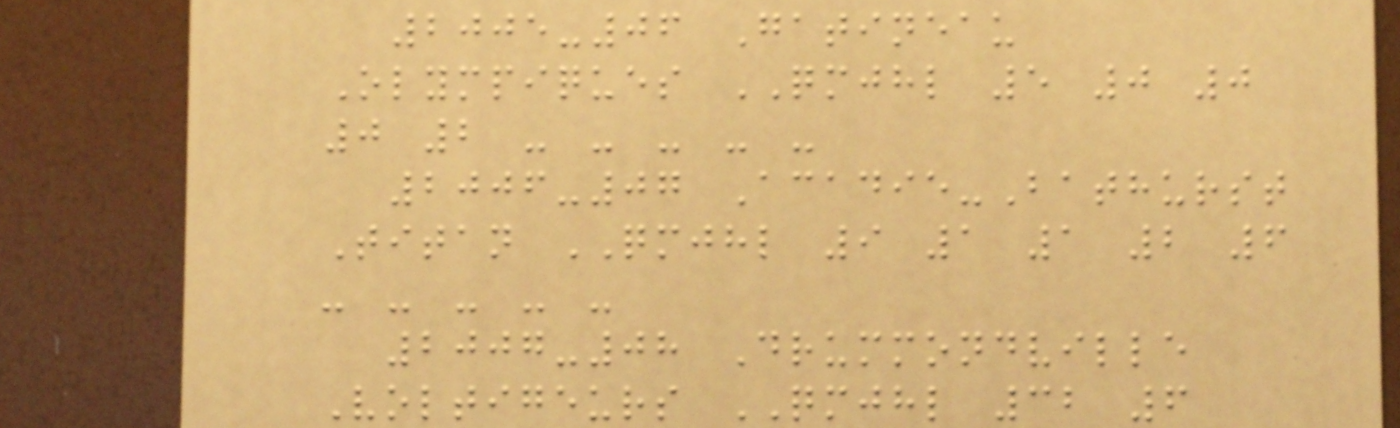2005-06 Gatineau
Olympiques QMJHL 5 0 0
0 2 - - - - -
2006-07 Acadie-Bathurst
Titan QMJHL 9 1 1 2 6
- - - - -
2007-08 Drummondville
Voltigeurs QMJHL 32 6
